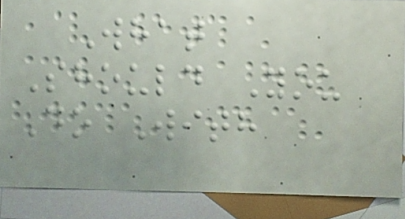What
Should You
Do With
